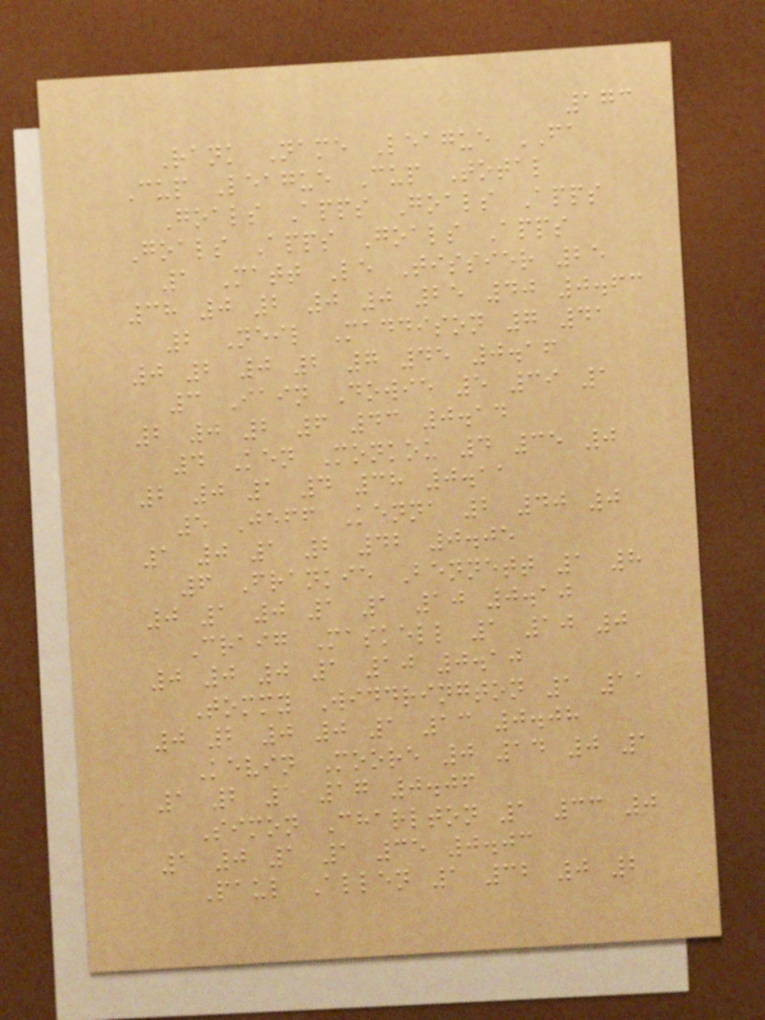173
Rank Name League FA
Cup League Cup Total
Goals Apps Goals Apps
Goals Apps Goals Apps
1 Matt Le Tissier 25
38 0 2 0 0 25 40 0.63
2 Neil Maddison 7 41
0 2 0 2 7 45 0.16
3 Iain Dowie 5 39 1
2 0 2 6 43 0.14
4 Ken Monkou 4 35 0
2 0 1 4 38 0.11
5 Jeff Kenna 2 40 0
1 0 1 2 42 0.05
6 Frankie Bennett 1 8
0 1 0 1 1 10 0.10
Craig Maskell 1 10 0
0 0 0 1 10 0.10
Tommy Widdrington 1 11
0 2 0 0 1 13 0.08
Kevin Moore 0 14 0 1
1 2 1 17 0.06
Simon Charlton 1 33 0
1 0 1 1 35 0.03
Paul Allen 1 32 0 2
